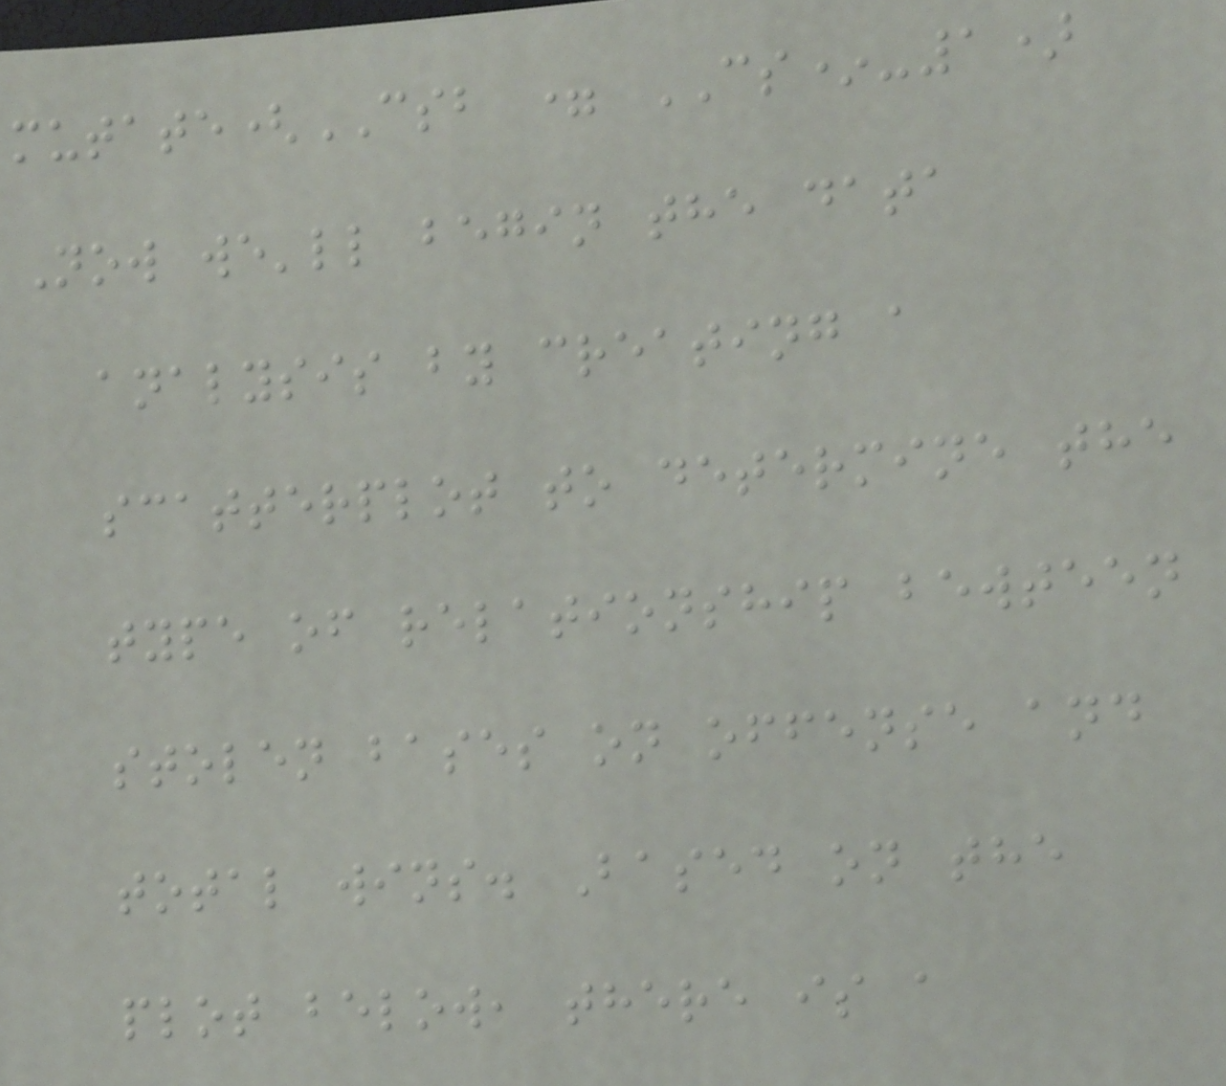mutate(CSB = CS*-1)
Now we'll begin the data
analysis by creating a
scatterplot to determine the
type of relationship bewteen
stolen bases on offense and
total wins. Based on the
plot below, there is a
